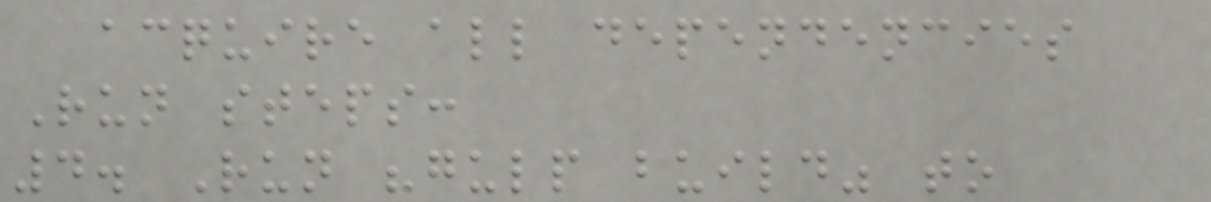acquire all dependencies
Run steps:
4. Run "gulp build" to
